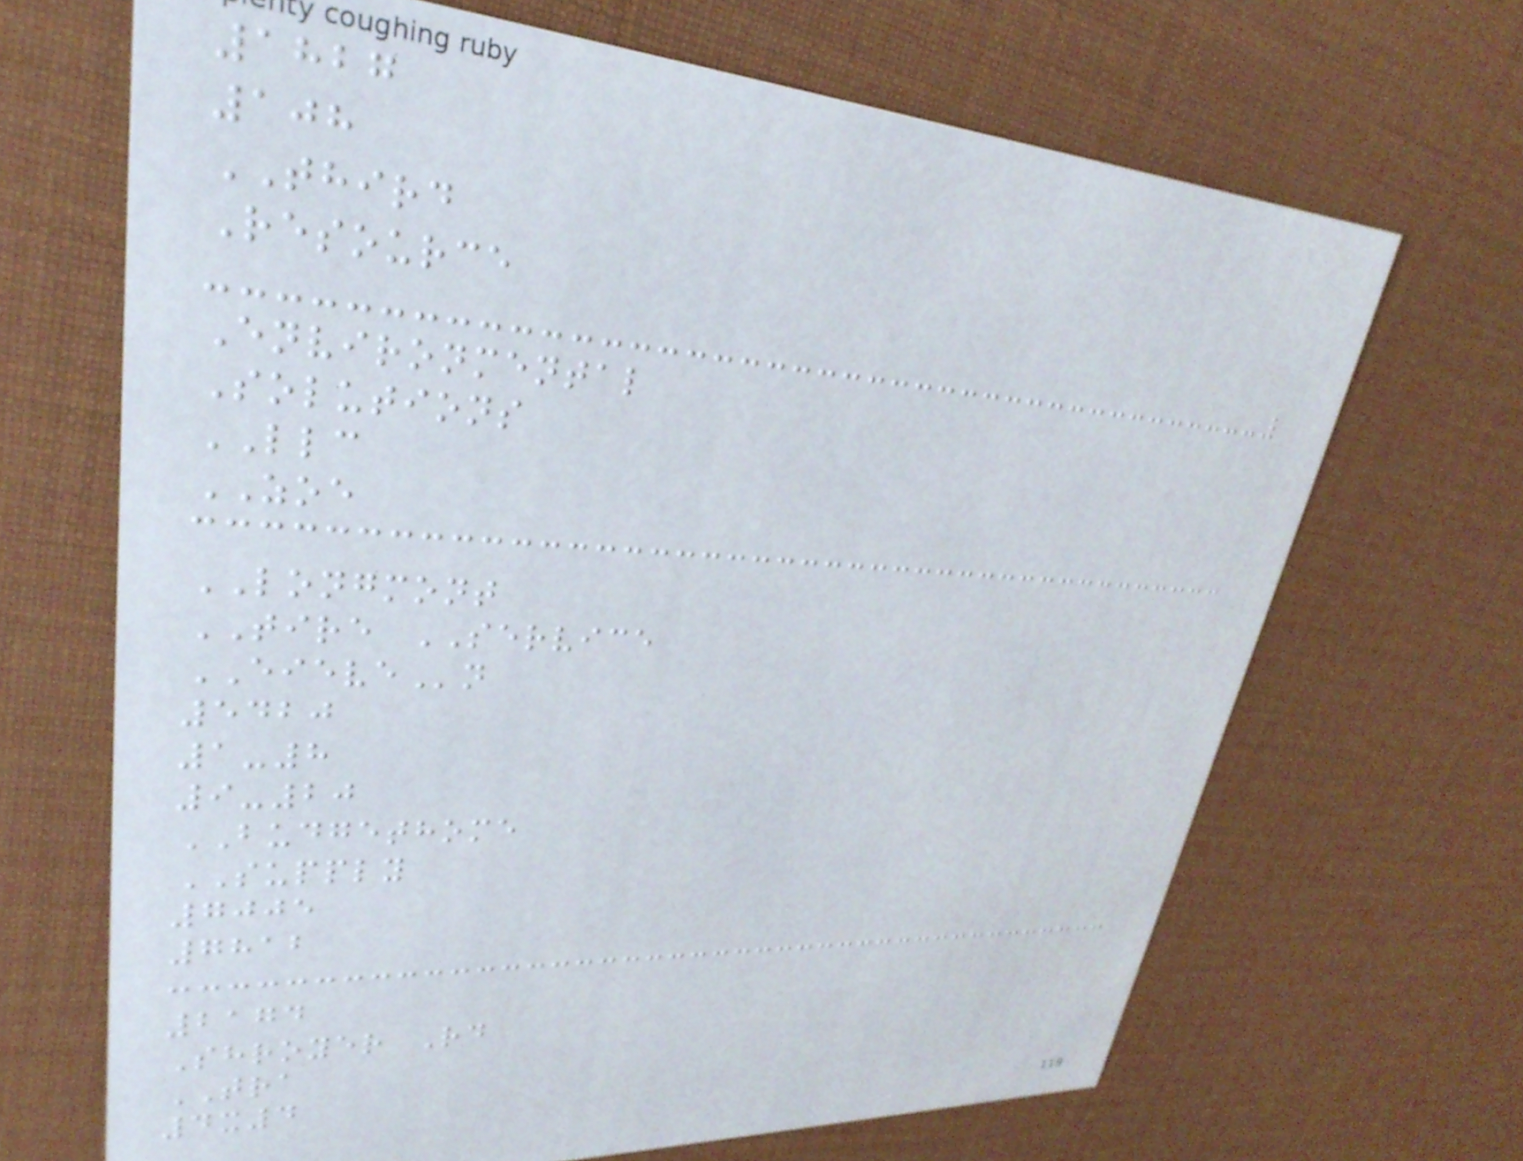1827
108
THIRD
Resource
Environmental
Solutions
LLC
ZOE
LONGMONT
TIRE SERVICE
EIEVEn
5420
1-8
9-20
BUDGETHOME
SUPPLY
7005
7812
2174
Shroyer Rd
TRA
4x4
